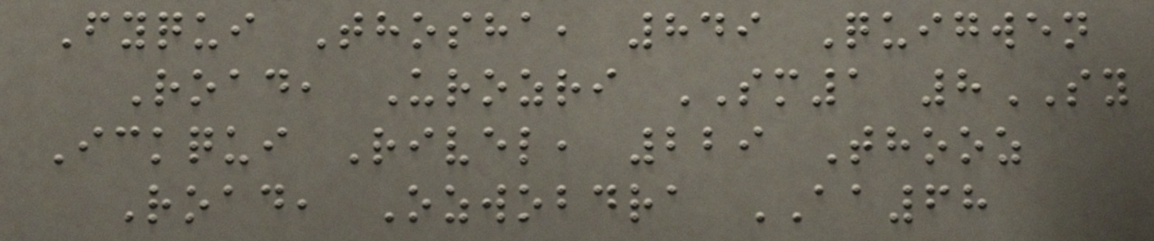Fyqui Thosha, 849 Quigwen
Road, Urozri SM1 8SY
Ickqui Rivel, 229 Thooz
Road, Ozwobdra AA68
